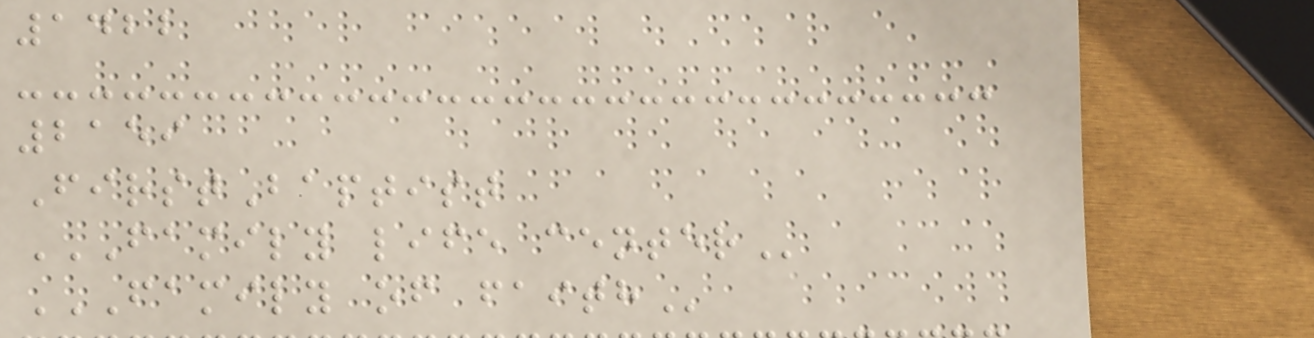1422
2159
FirstBaptist
FAMILY LIFE CENTER
FAMILY OF FAITH
